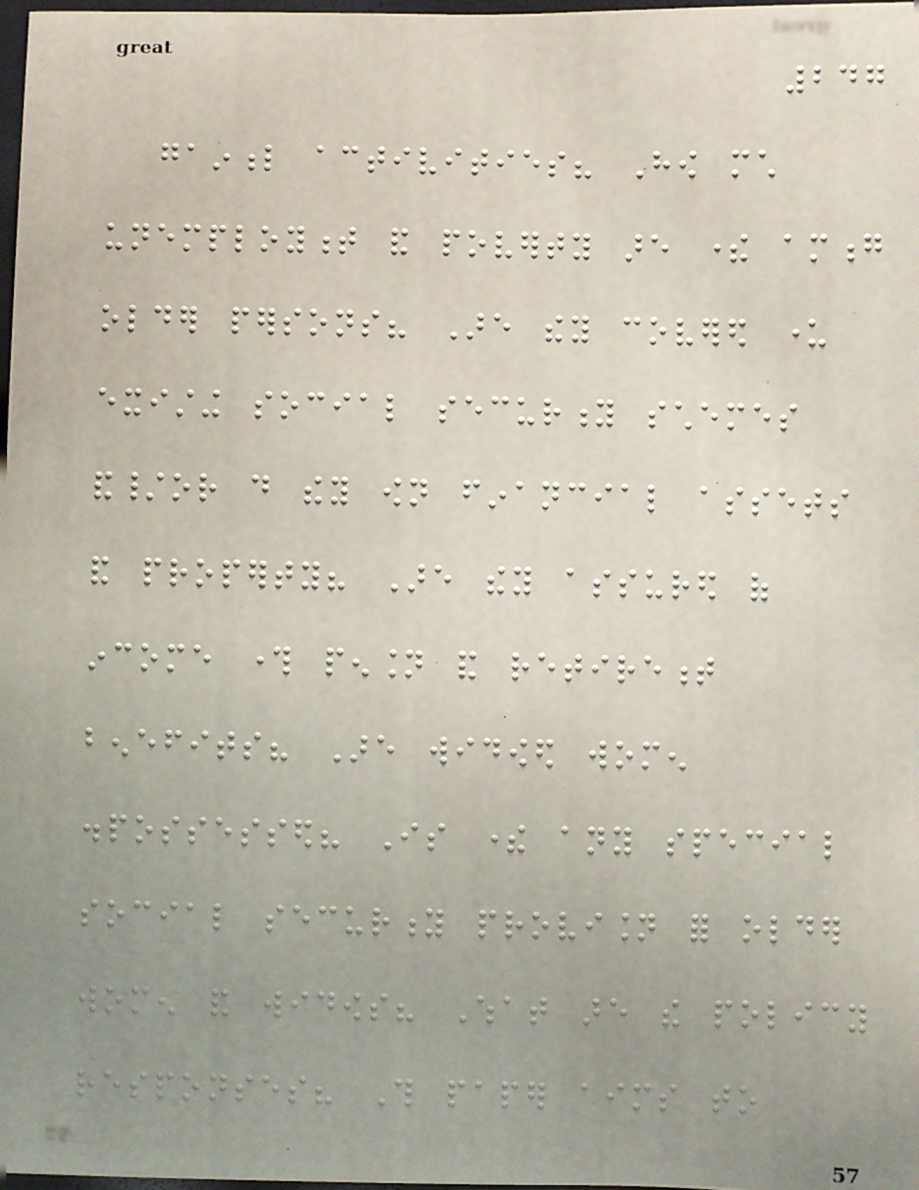247
gainful activities? How much
unemployment and poverty are there among
older persons? Are they covered under
existing social security schemes
and/or do they own financial assets
and property? Are they assured of
income through pension and retirement
benefits? Are widowed women
dispossessed? Is there any special
social security provision for older
women and widows? What are the policy
responses? This paper aims to
